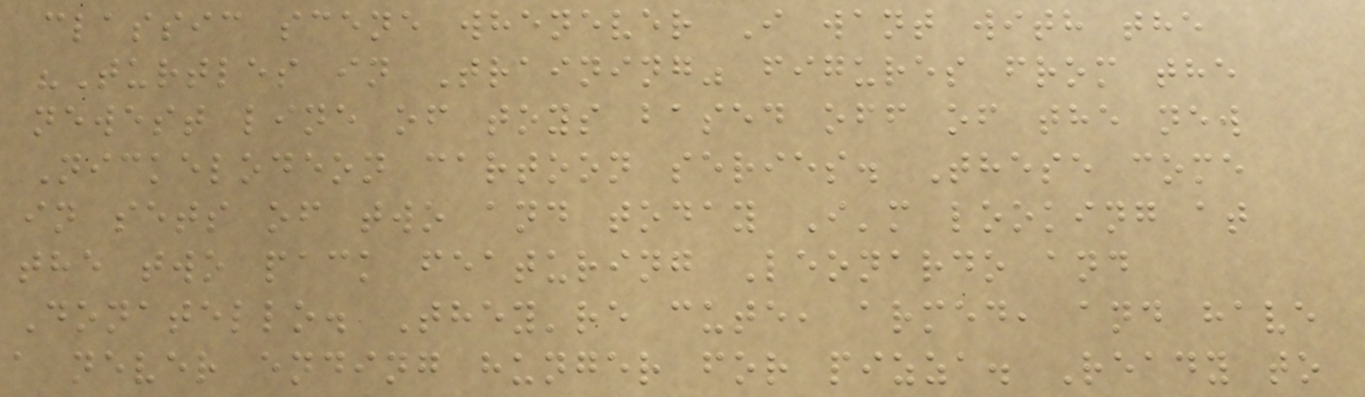classic scene whenever I want with the
"Turtles in Training" figures from the
newest line of toys based off of the new
Nickelodeon cartoon series. These come
in sets of two and today I'm looking at
the two pack featuring Leonardo and
Donatello. They're cute, armed, and have
a never ending hunger for pizza. Ready to
